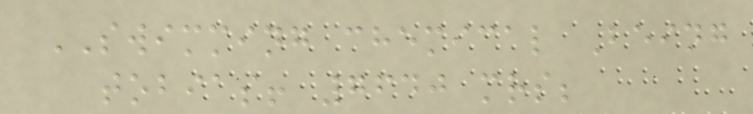SWIMMING chemical Being
tobias! 7640 mrs;
